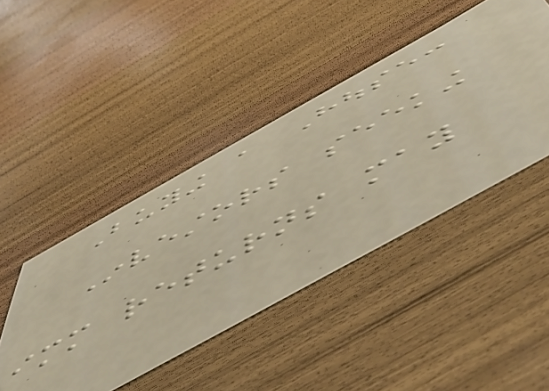Buying a House:
Investors seeking
immediate returns may
